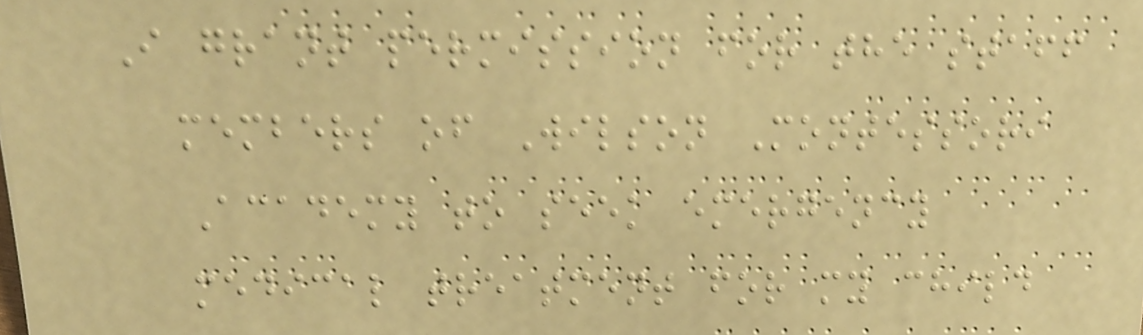I grant permission for the staff
members of Wilson Montessori
Academy to seek emergency
medical treatment for my child
